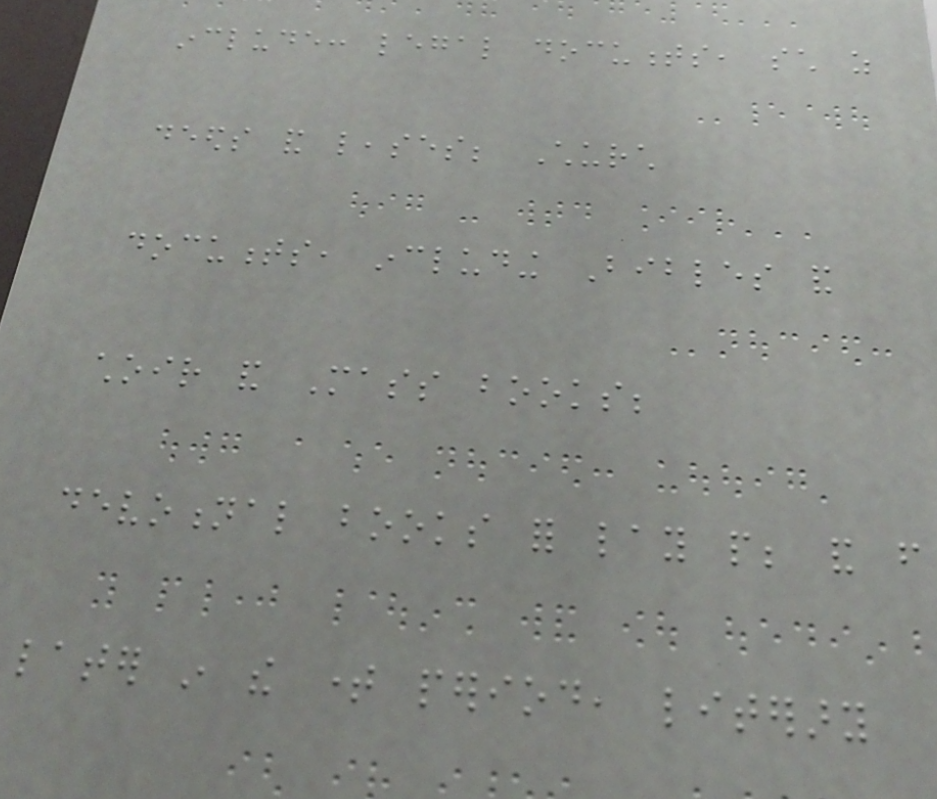include: legal documents, such as
deeds and leases; Church
documents, including Bibles and
choir and Mass books;
devotional books for lay people; and from
later in the time period, literary
